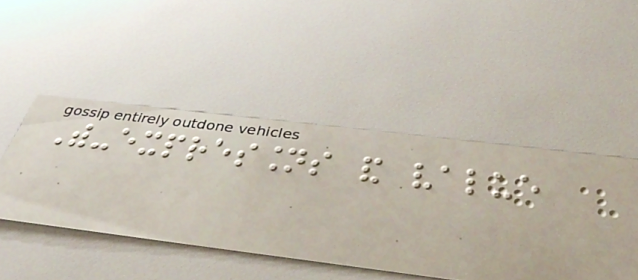With-expressions and value
